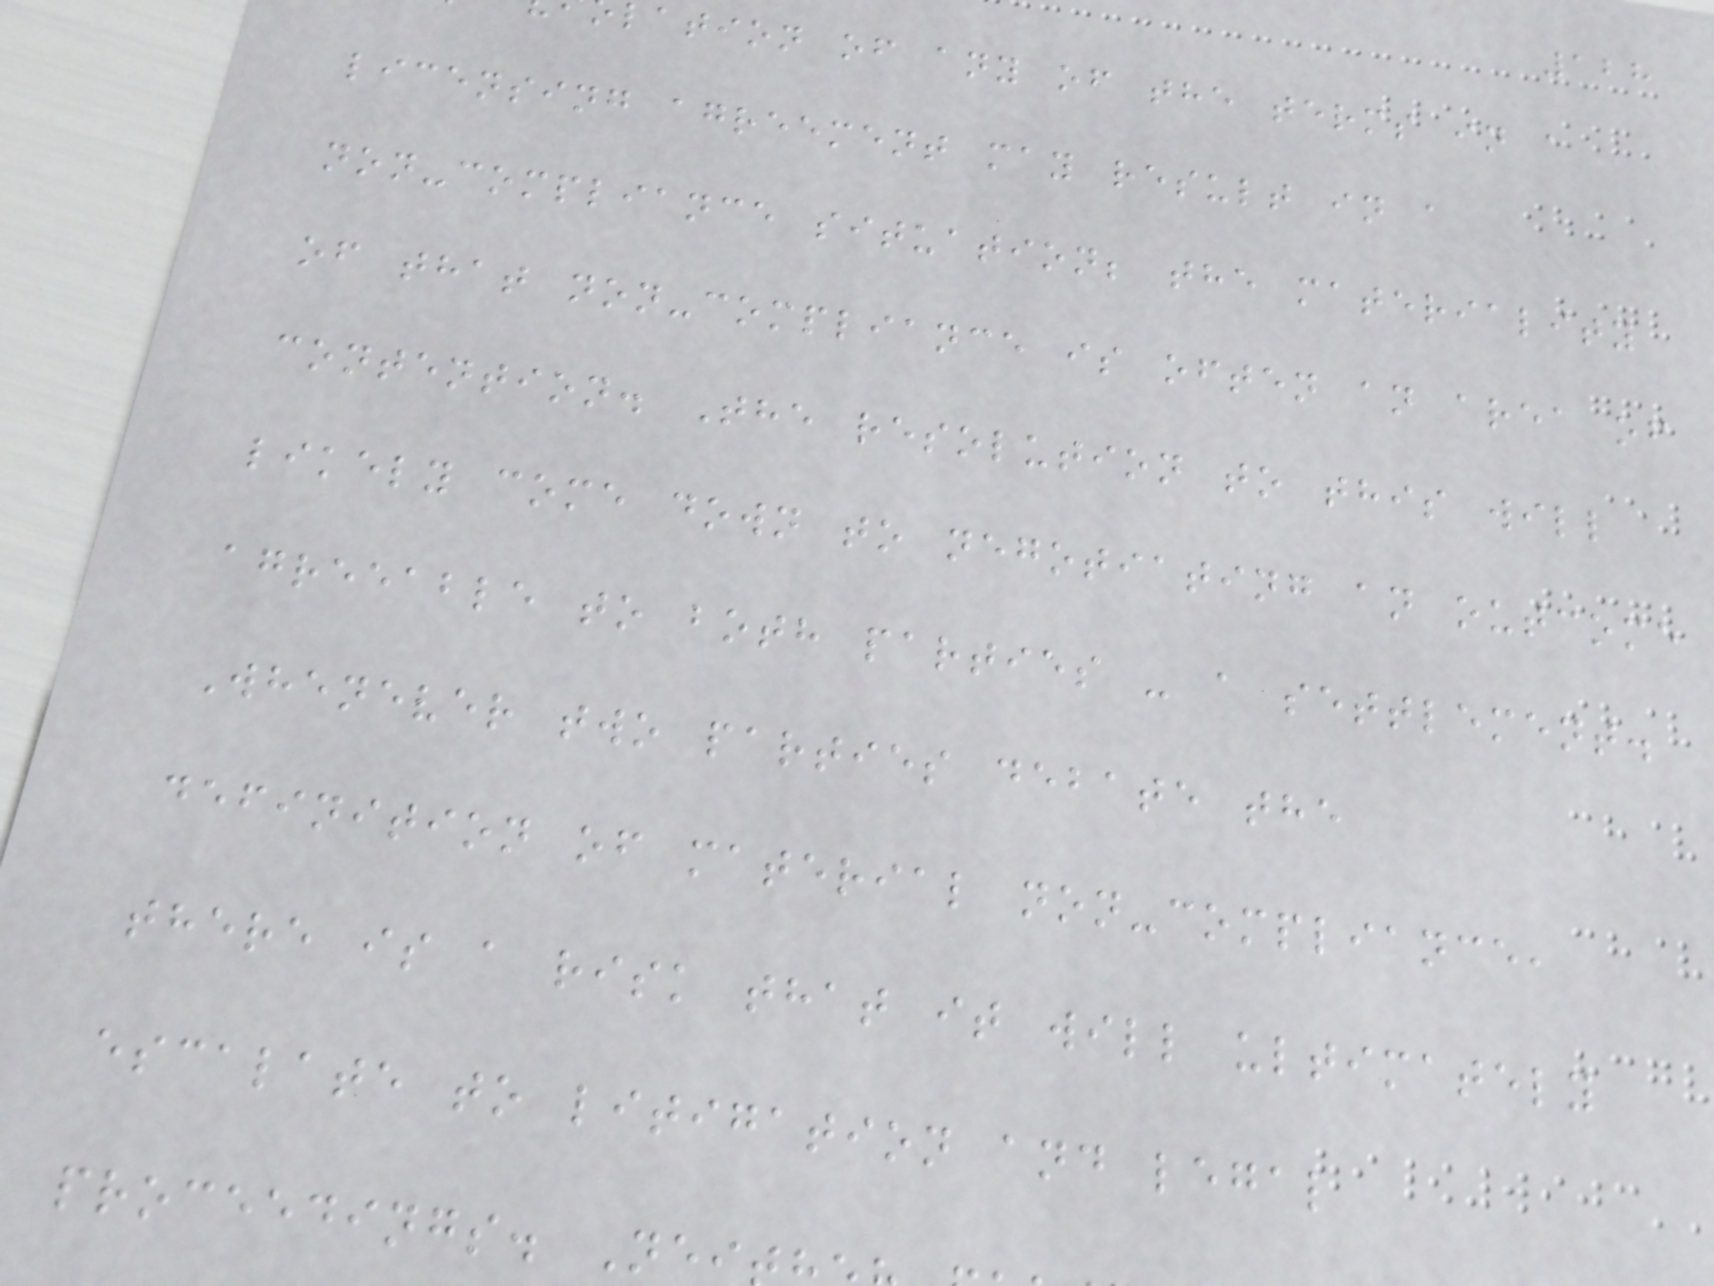128
lation of any of the terms in a
licensing agreement may result in a
non-compliance situation; the materiality
of that non-compliance is often an area of
contention. The resolution to this will
likely come down to negotiating an outcome
agreeable to both parties - a settlement.
Whenever two parties debate the
definition of material non-compliance,
there is a risk that it will ultimately
escalate to litigation and legal
proceedings. Nei
